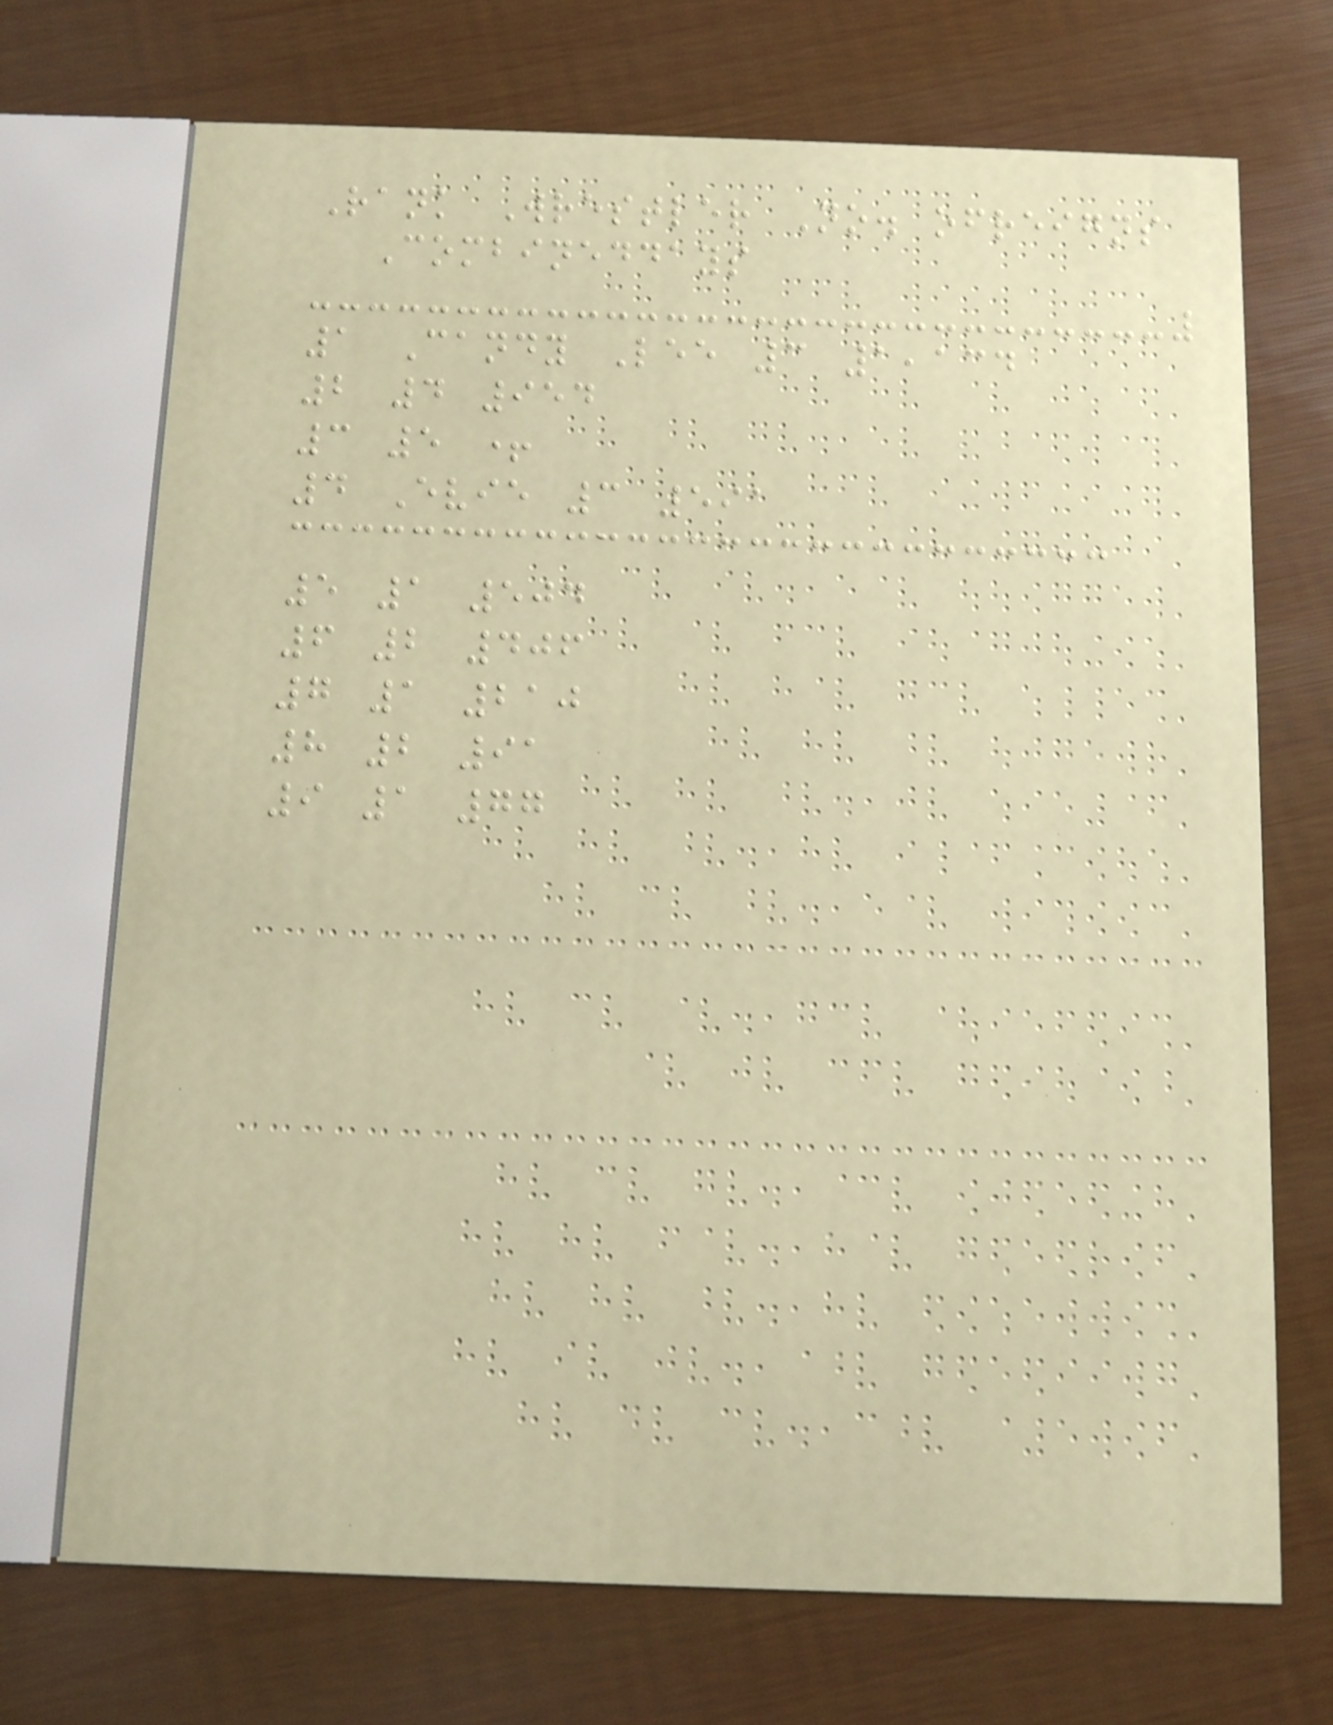Rank Wrestler No. ofreigns
Combineddays
1 Candy Lee 3 1,134
2 4 954
3 5 +
4 Evie 3 591
5 1 504
6 2 406
7 1 210
8 2 91
9 1 77
